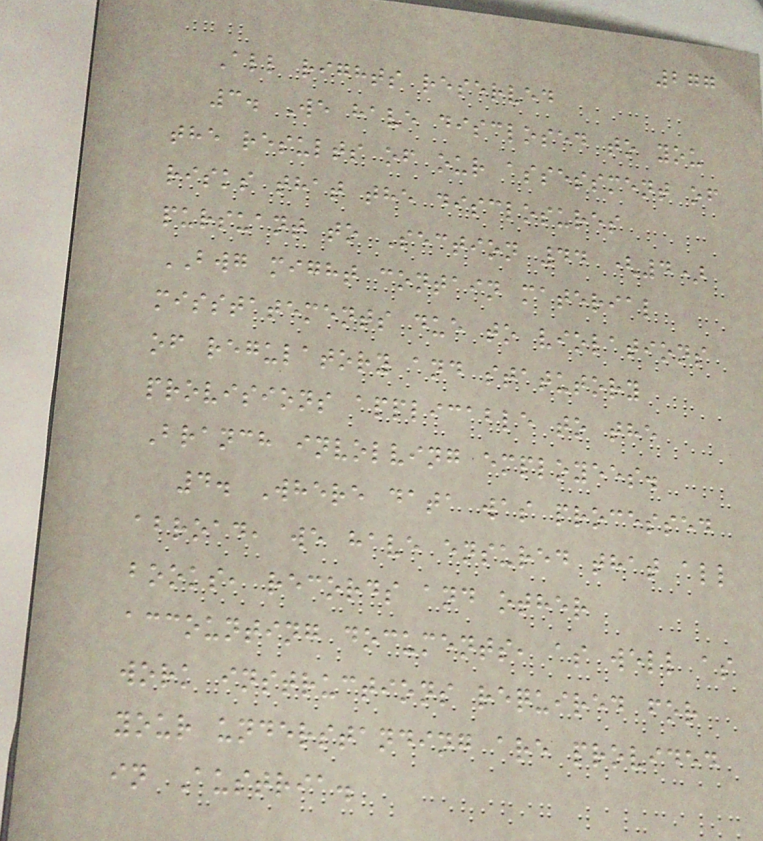277
All rights reserved
3. We have disclosed to you
the results of our assessment of
risks that the disclosures
pursuant to Section 44 (4)
BWG might contain material
misstatements due to violations
of regulatory and statutory
provisions applicable to the
Branch involving employees.
4. Where data was processed
abroad, we have ensured that all
books, records and other
accounting documents, as well as
work instructions required for
your understanding are provided
in Austria.
